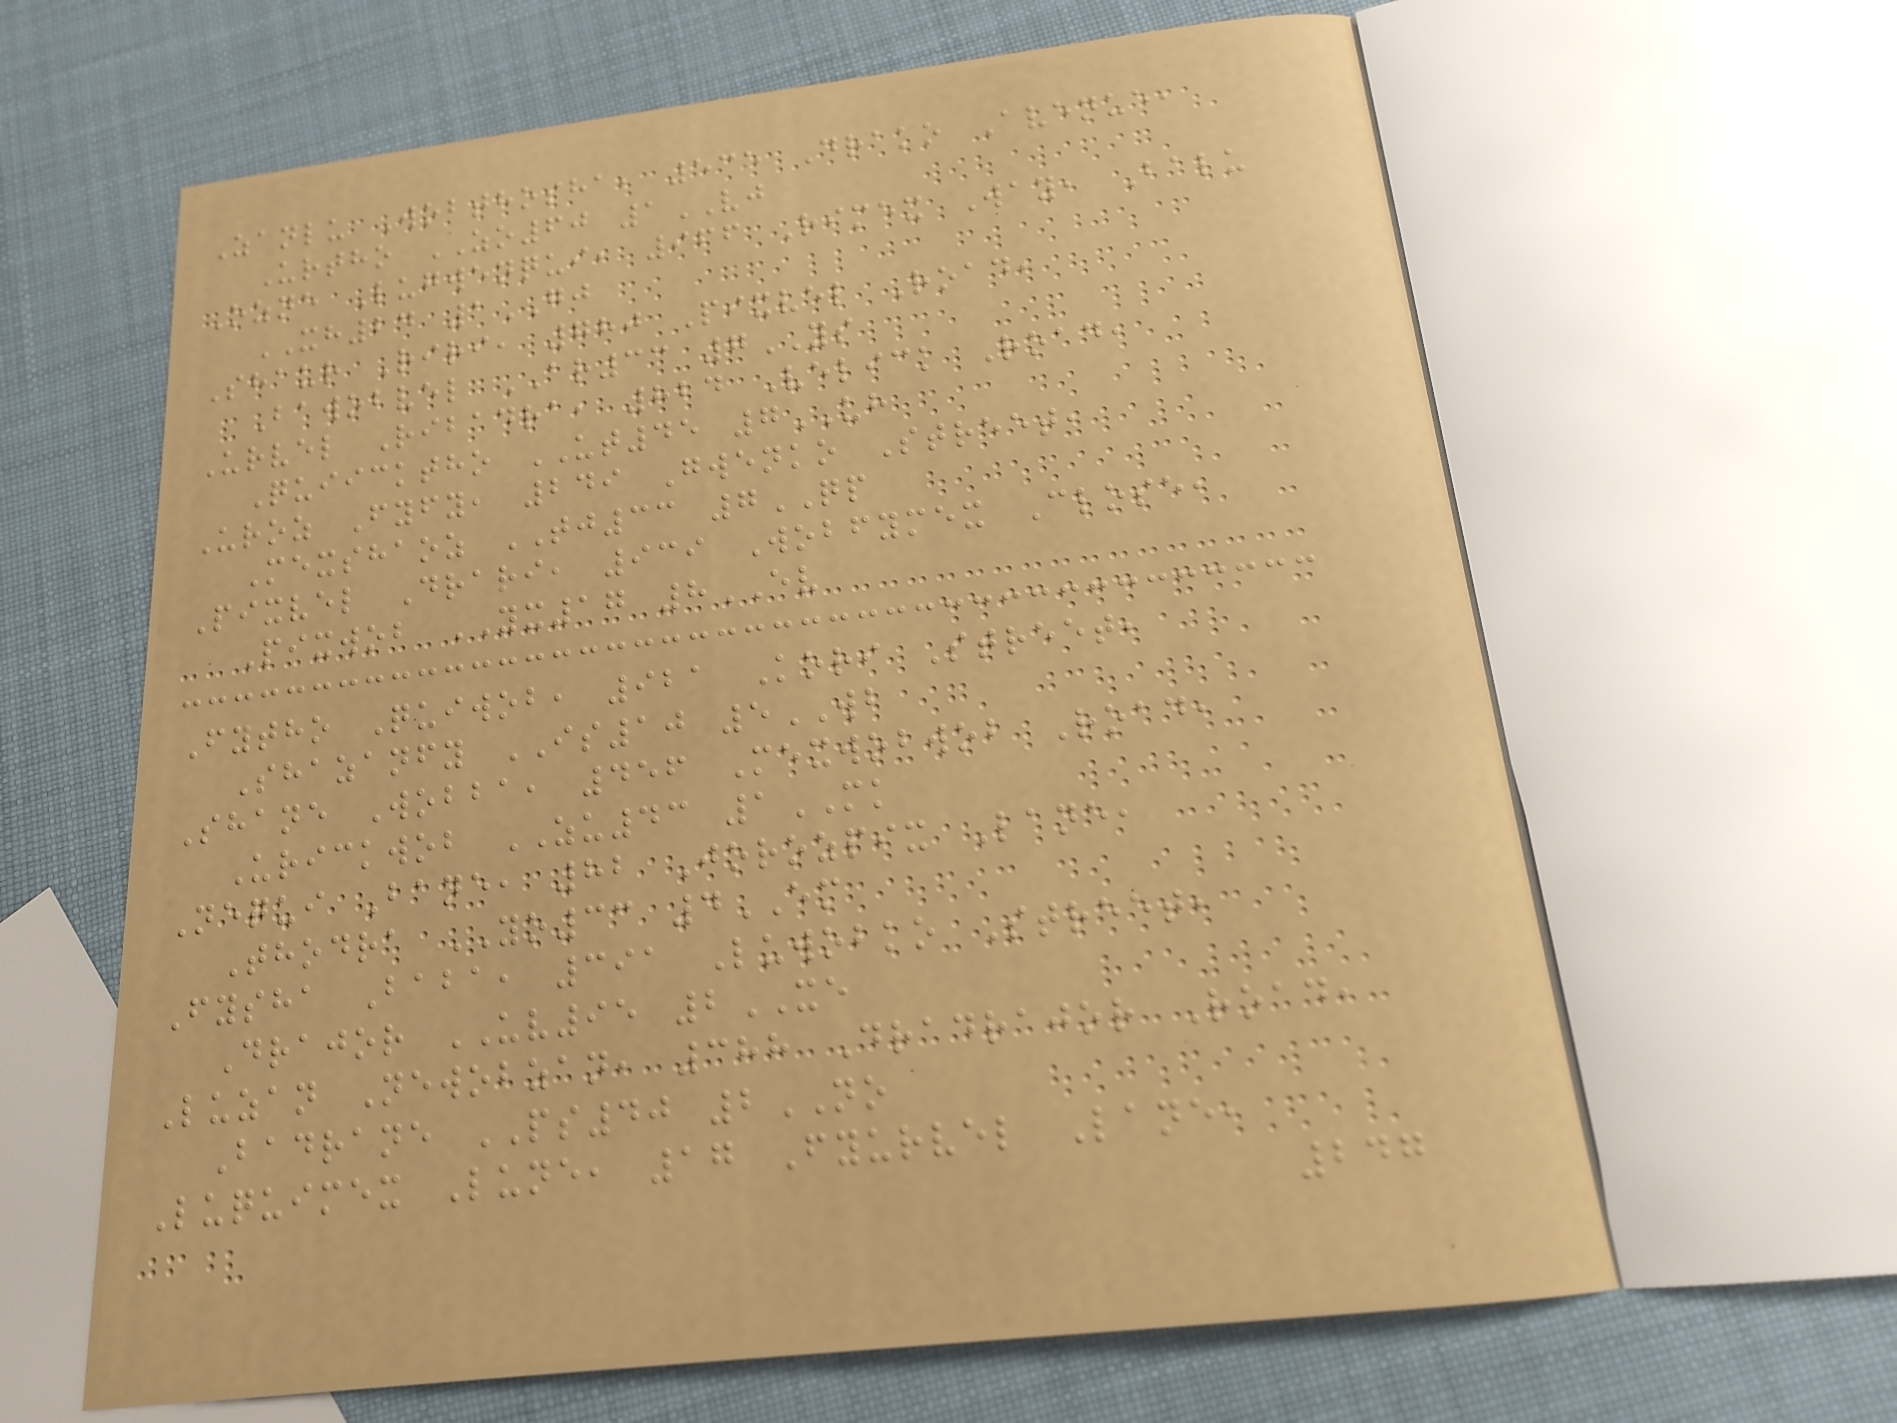Zanlu Wobthosha, 535 Drako Avenue,
Urtho ZO60 1VJ
Ozne Lugwenqui, 966 Rimex Way, Balu
XH24 1GJ
Shaur Riri, 780 Pixvel Road,
Bawobvel AR33 7YS
Urvel Ribadra, 824 Velick Road,
Quiicktho UT45 7UH
Uroz Fyfy, 249 Gwenko Street,
Mexshaoz TJ33 7QP
Pixvel Drari, 939 Wobfymex Close,
Pixwob YX17 8EV
Fytho Quiwob, 921 Kori Street,
Shazanfy IS10 5WB
Shane Wobba, 456 Mexwobwob Road,
Urickwob ZU43 1MK
Nequi Bane, 82 Jorozpix Lane,
Thodra YO33 4EM
Fysha Baba, 391 Luwobko Street,
Drajor UV95 2XE
Luzan Newobzan, 388 Dradrajor Road,
Badrane PS40 2NO
Luquimex Lune, 17 Fyurvel Lane,
247
